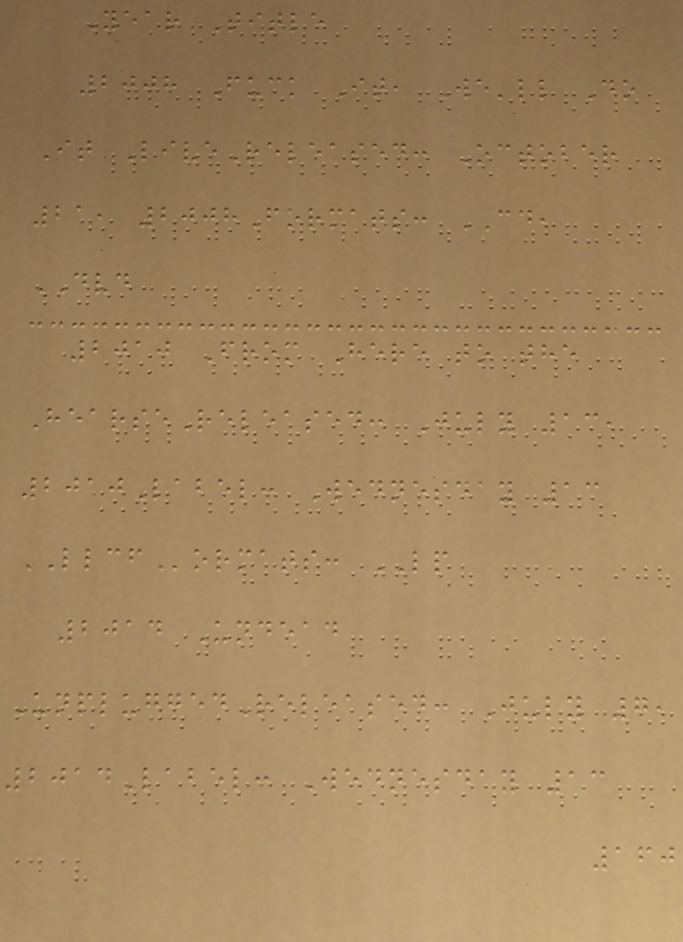Year Title
2008 Fuck It, We'll Do
It LiveReleased: October
21, 2008Formats: CD,
DVD
2010 From Here to the
HearseReleased: July 13,
2010Label: Wednesday 13
LLCFormats: LP
2014 Undead
UnpluggedReleased: July 7,
2014Label: Wednesday 13
160
